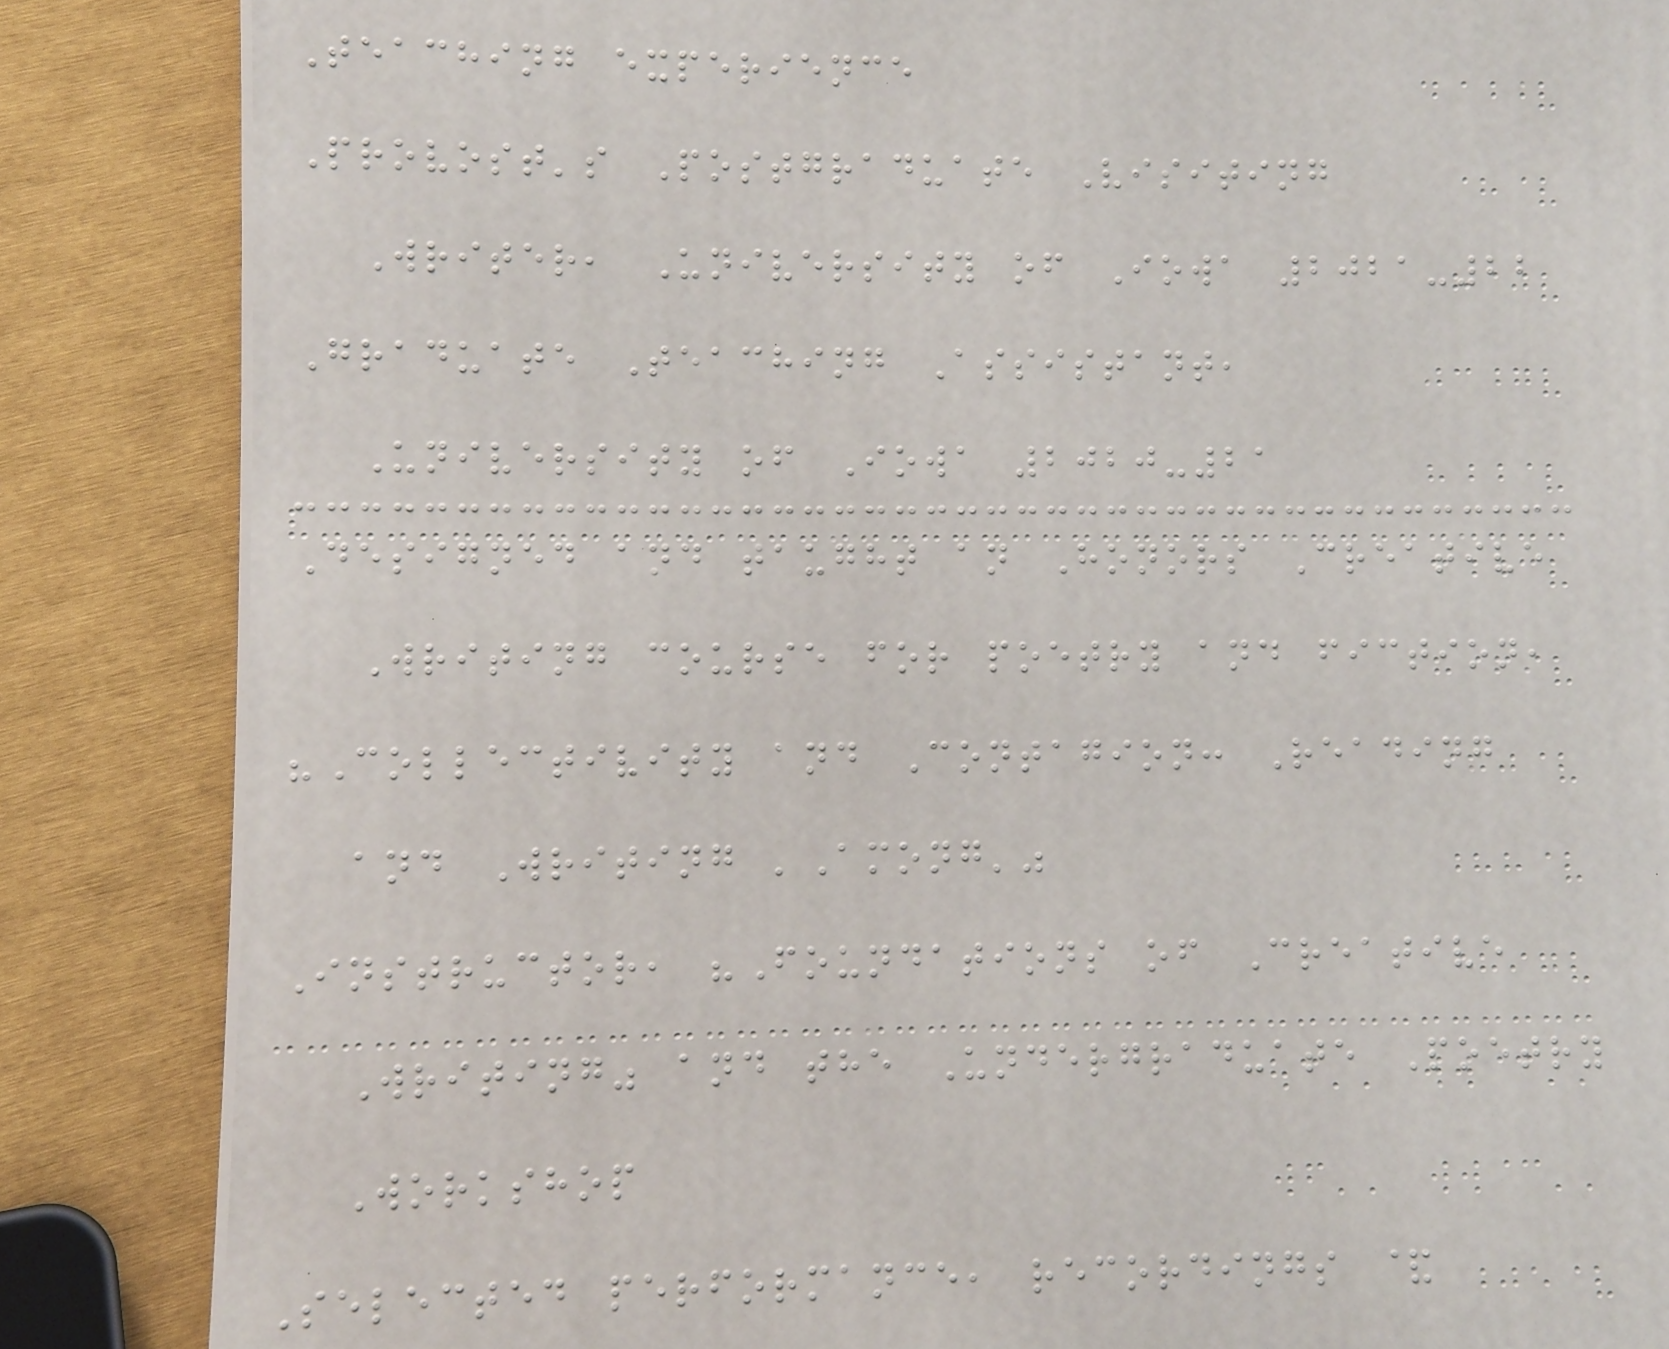Teaching experience
Provost's Postgraduate Visiting
Writer, University of Iowa 2021-22
Graduate Teaching Assistant,
University of Iowa 2020-21
Designed and taught an Honors Creative
Writing course for poetry and fiction,
"Collectivity and Contagion: Reading
and Writing 'Among'"
Instructor, "Foundations of Creative
Writing" and the Undergraduate Poetry
Workshop
Selected performance, recordings &
